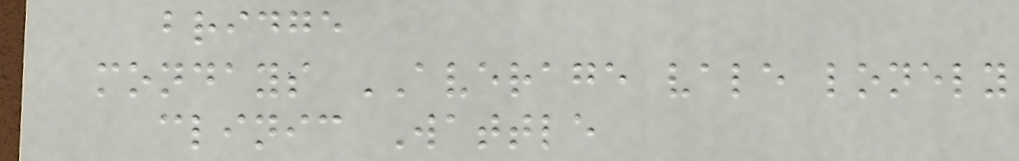bridge
mondays AVERAGE vale lonely
clinic Wattle
